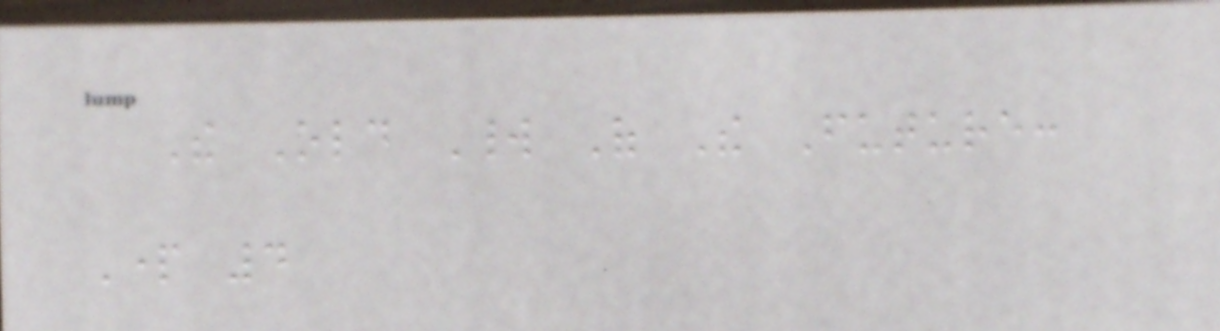The Old World Of The Future:
Part 4
